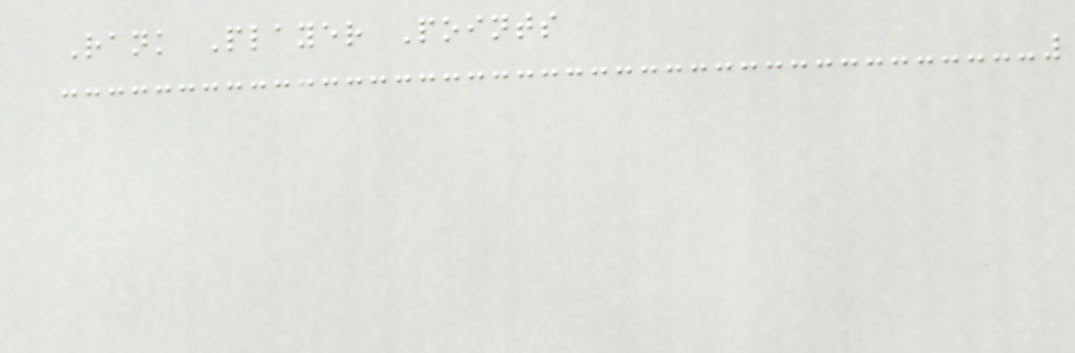Rank Player Points
